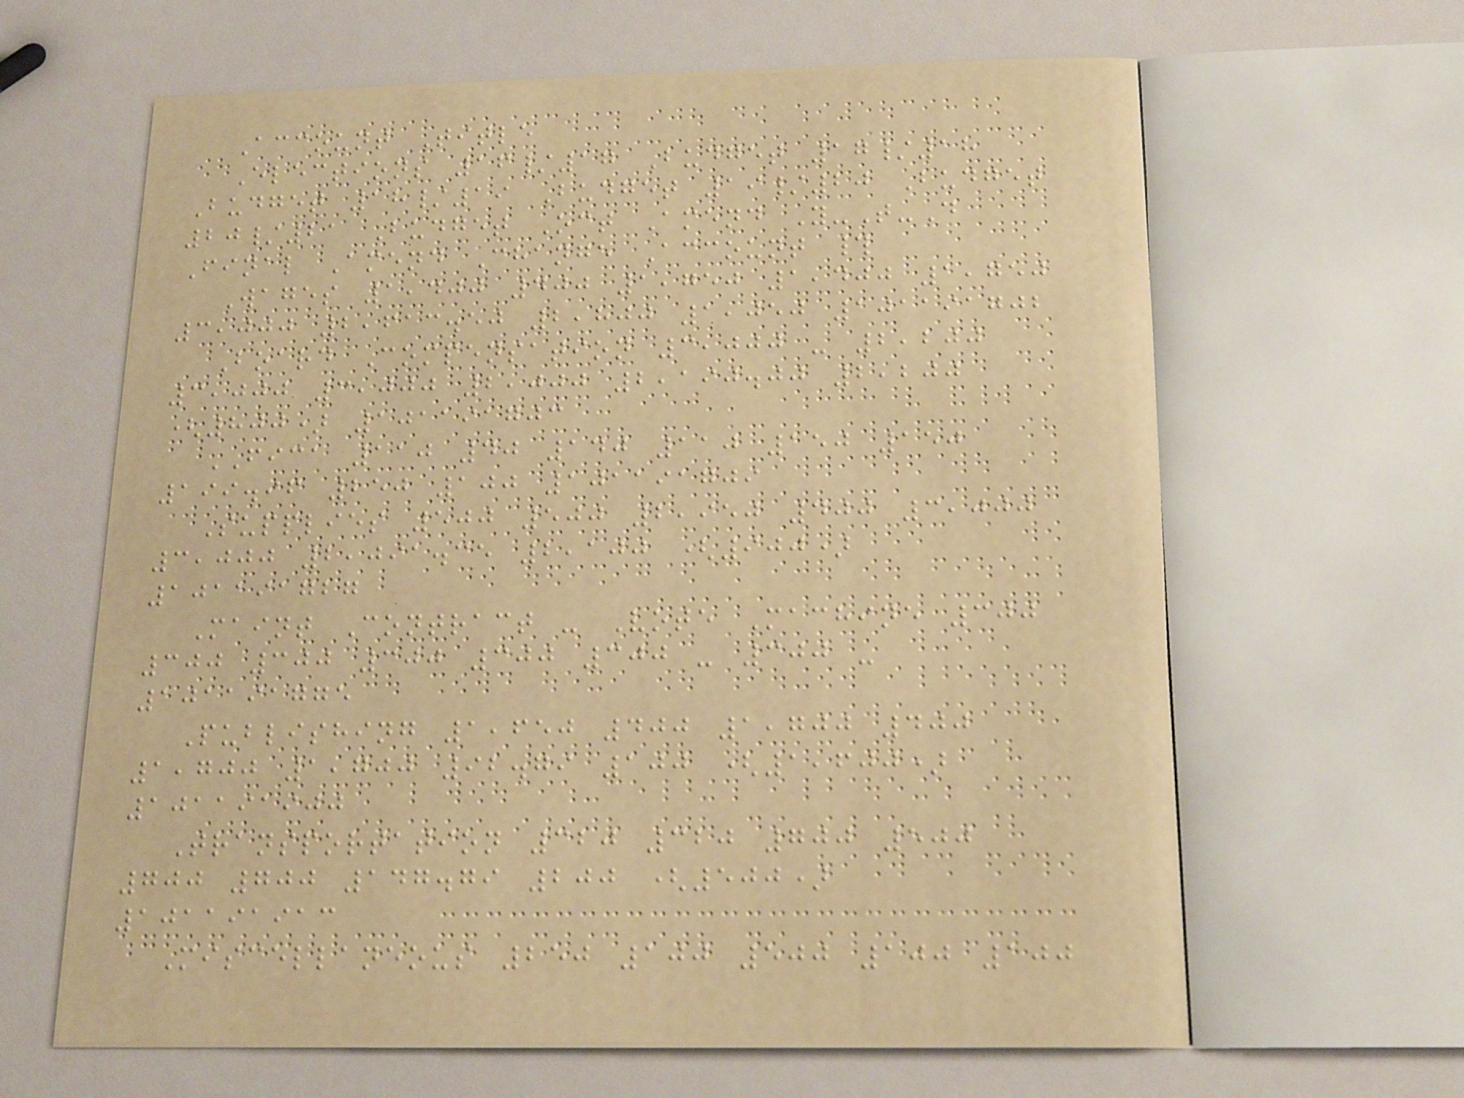Account Title
Elections 16/17 Budget 17/18
Budget 18/19 Budget 19/20 Budget
20/21 Budget Oct Amend Y-T-D
Final Amend Change Account #
Wages 1,400 400 1,750 1,400 1,750
3,000 2,613.50 2,800 1,050 101191702
Board Compensation 3,000 - 2,200
3,000 3,000 2,000 2,190.00 2,200
(800) 101191703
FICA 110 40 140 110 150 150
199.96 250 100 101191709
Supplies 500 500 2,950 400 3,000
3,000 2,091.35 2,100 (900)
101191727
Maint Contract - Vote Machine 300
300 300 300 300 300 - 300 -
101191775
Publishing 1,650 400 1,700 400
1,700 1,700 92.79 100 (1,600)
101191900
Transportation 320 320 700 500
700 700 147.79 200 (500)
101191913
Miscellaneous 250 100 500 100 100
